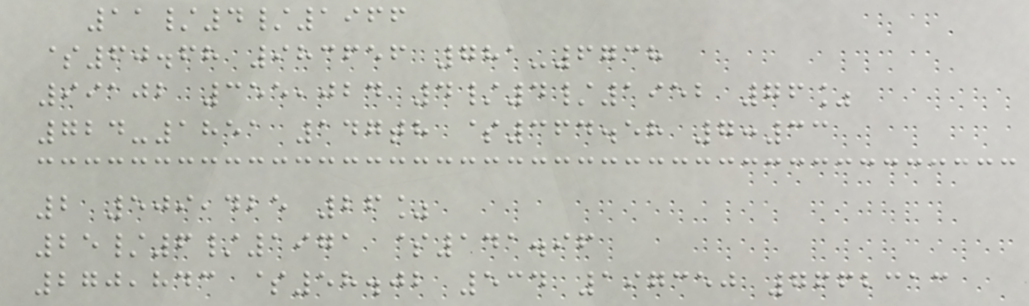11/4/1966
$60.68 983656 781-6738
99102 355,024 4/4/1952 76%
724-1851 147th $364.58 7:33
2 509,425 26%
25/6/1971 $141.96
270,843 $58.02 534 197350 7662313
